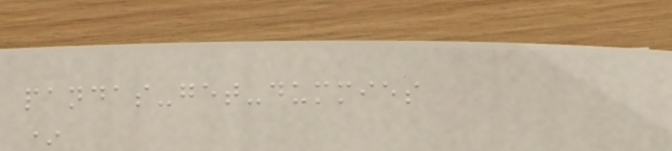pandas-get-dummies
*
